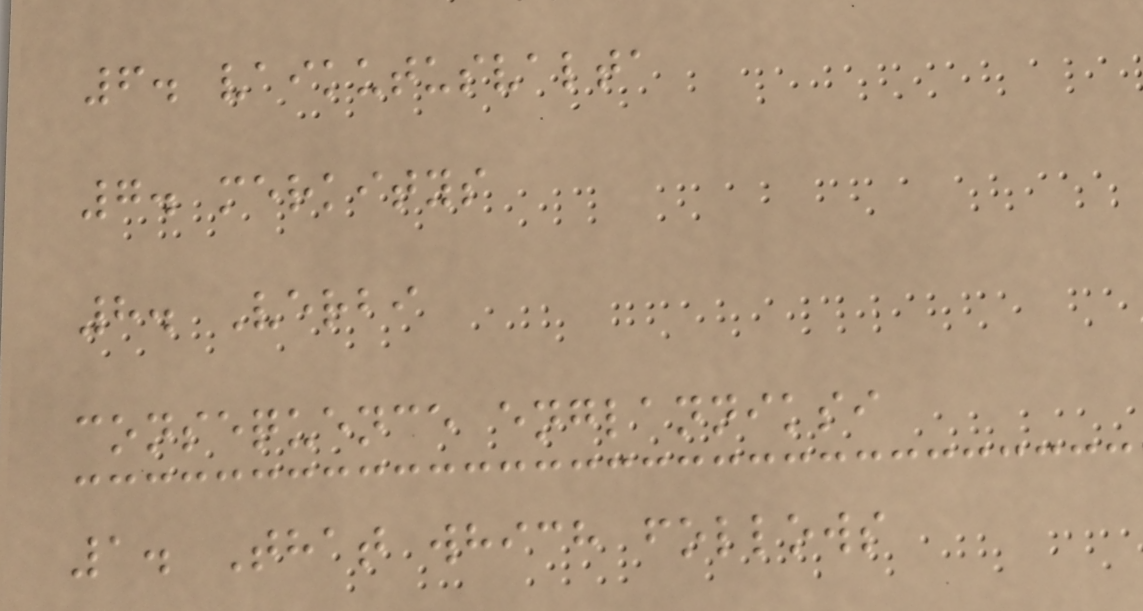6. vaikutusvalta
7. merkitys
8. Verbi
consequence englanniksi
1. That which follows
